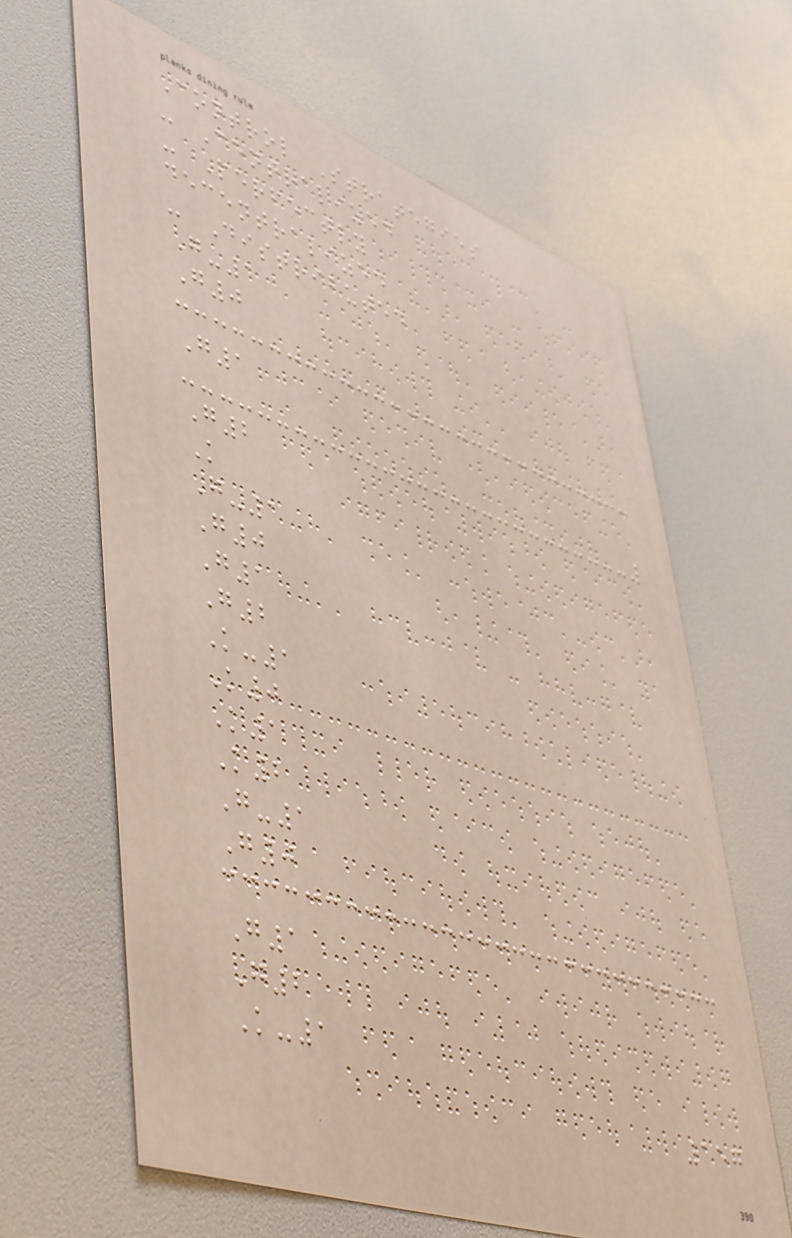Control Strategies
- Centralized
- Perfectly
decentralized
- Distributed
G-1
G0
G1
G2
K
G-1
G0
G1
G2
K-1
K0
K1
K2
G-1
G0
G1
G2
K-1
157
